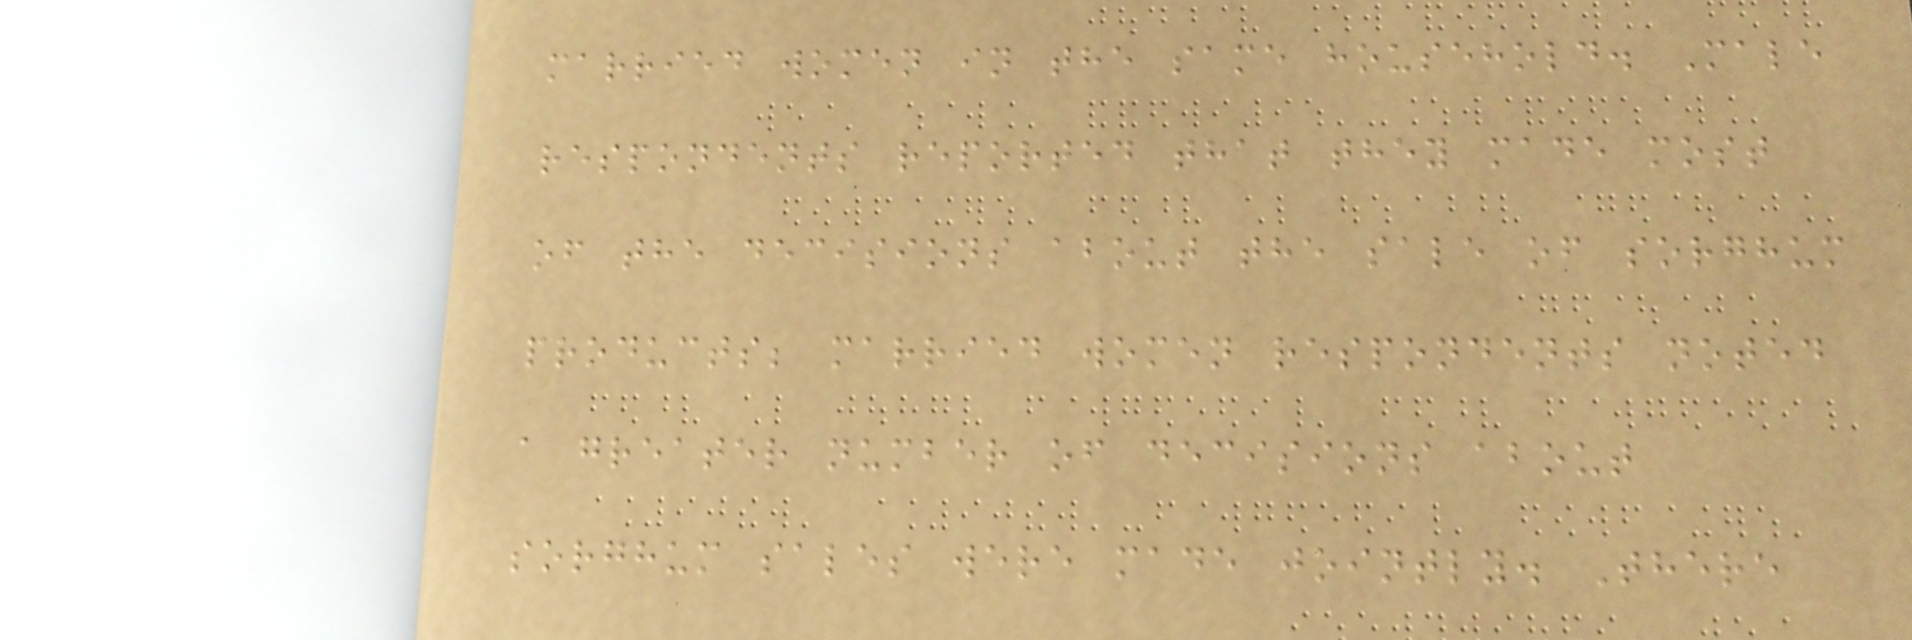married women in the same household. Male
respondents reported that they made most
of the decisions about the sale of sorghum
products; married women respondents noted
a greater number of decisions about
sorghum sales were made jointly. There
